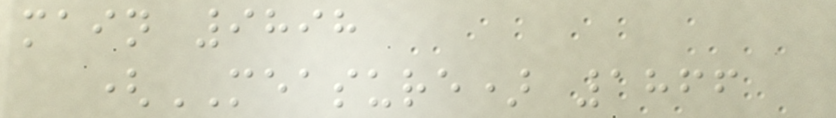main 9898
(MEASURE) 1866
